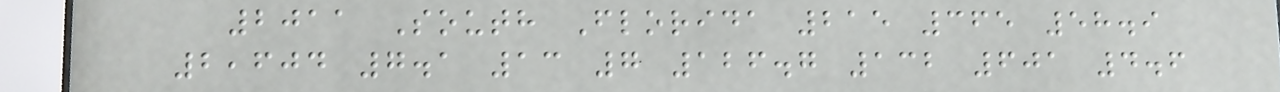2011 South Florida 215 365 58.9
2,604 7.1 13 7 126.7 132 601 4.6
